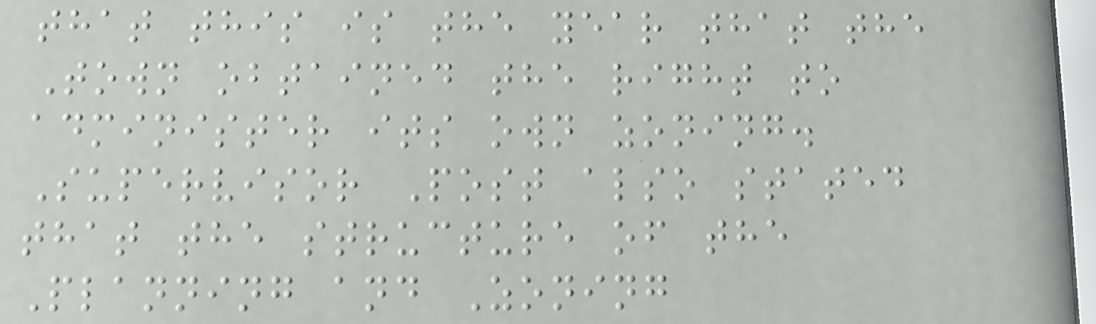that this is the year that the
Town obtained the right to
administer its own zoning.
Supervisor Post also stated
that the structure of the
Planning and Zoning
